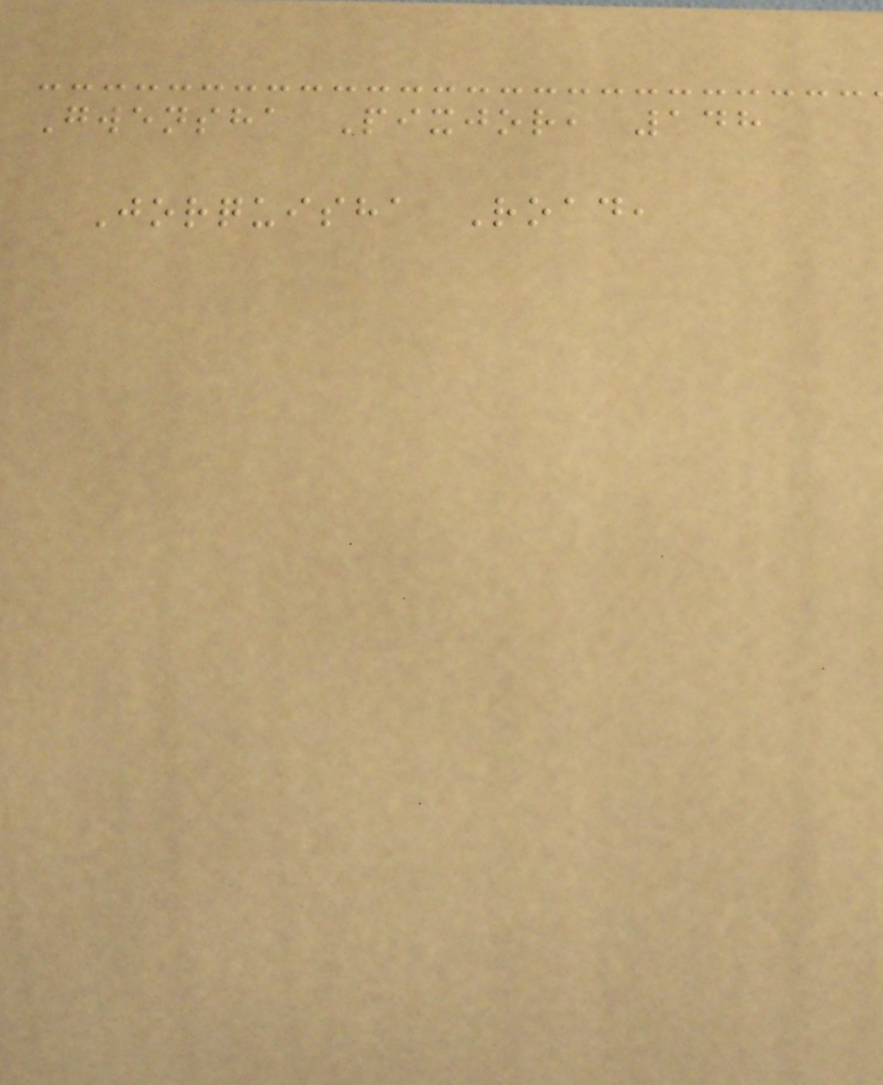Gwensha Pixjor, 148
Jorquisha Road,
